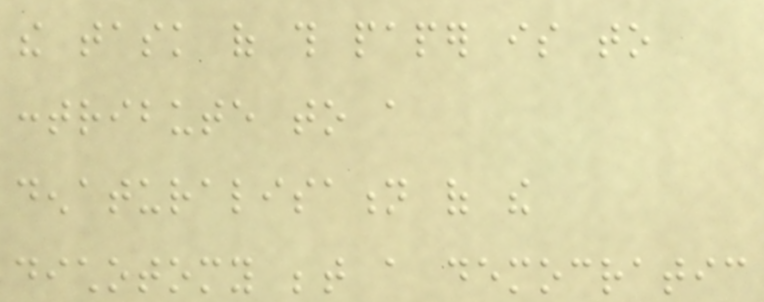the task of this paper is to
contribute to a
denaturalisation of the
dichotomy between a democratic
